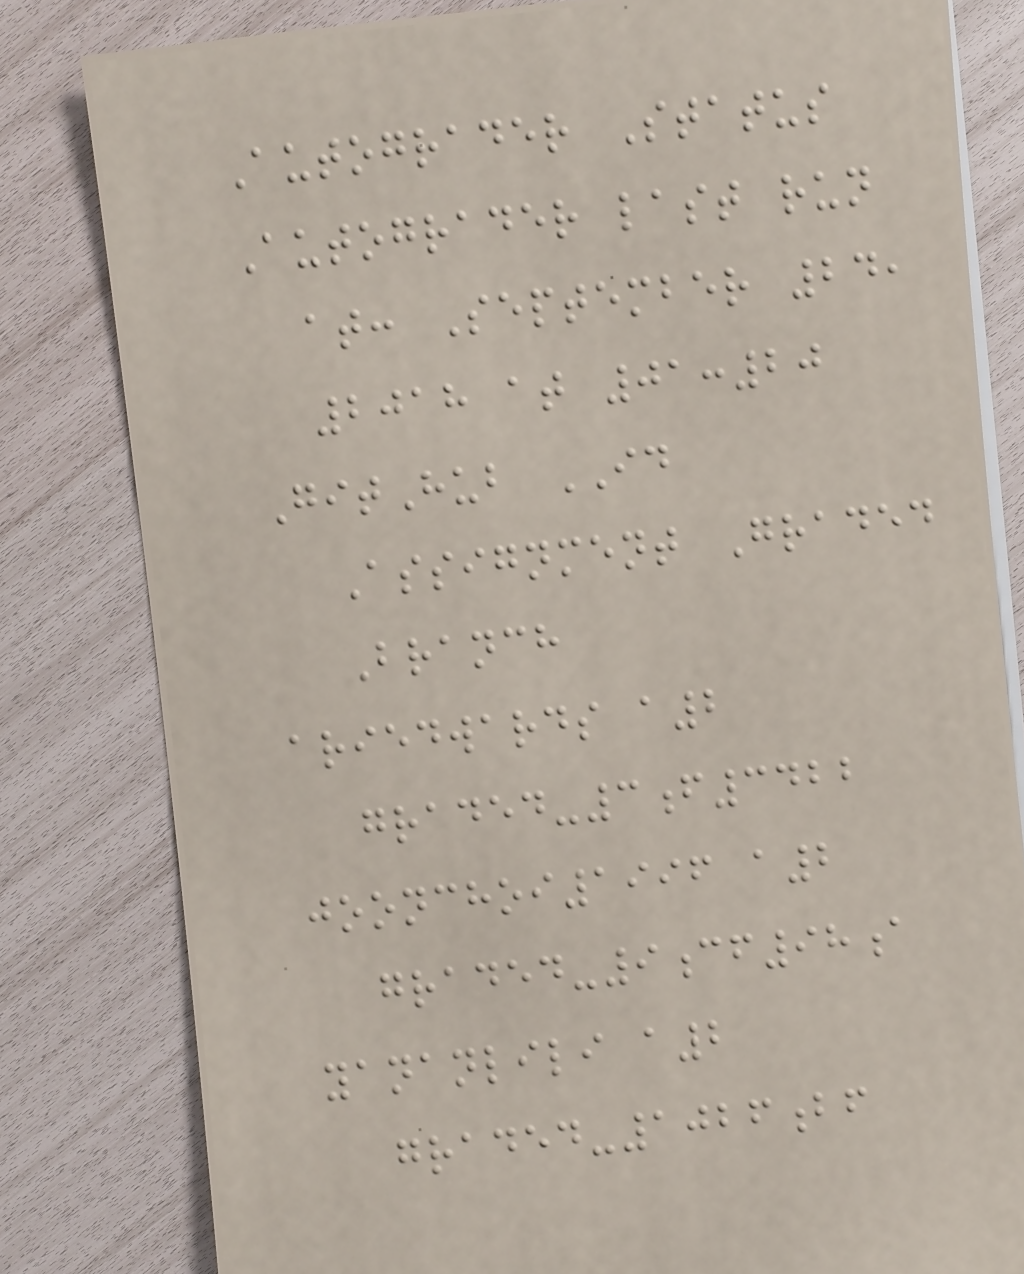Autograder Status
Autograder last run
at: September 24,
2018 at 01:20
GitHub ID
Assignment Graded
Branch
ariedwards a2
graded-3f3422
joonchoi1996 a2
graded-9cf98a
yananlili a2
graded-1026bf
